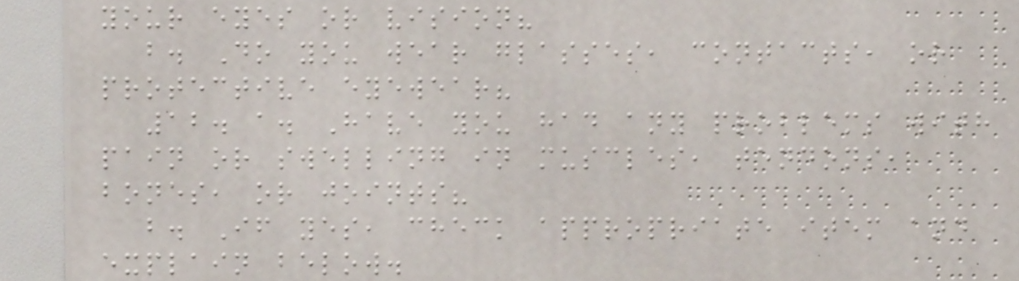your eyes or vision?
b. Do you wear glasses, contacts, or
protective eyewear?
12. a. Have you had any problems with
pain or swelling in muscles, tendons,
bones, or joints?
b. If yes, check appropriate item and
explain below.
